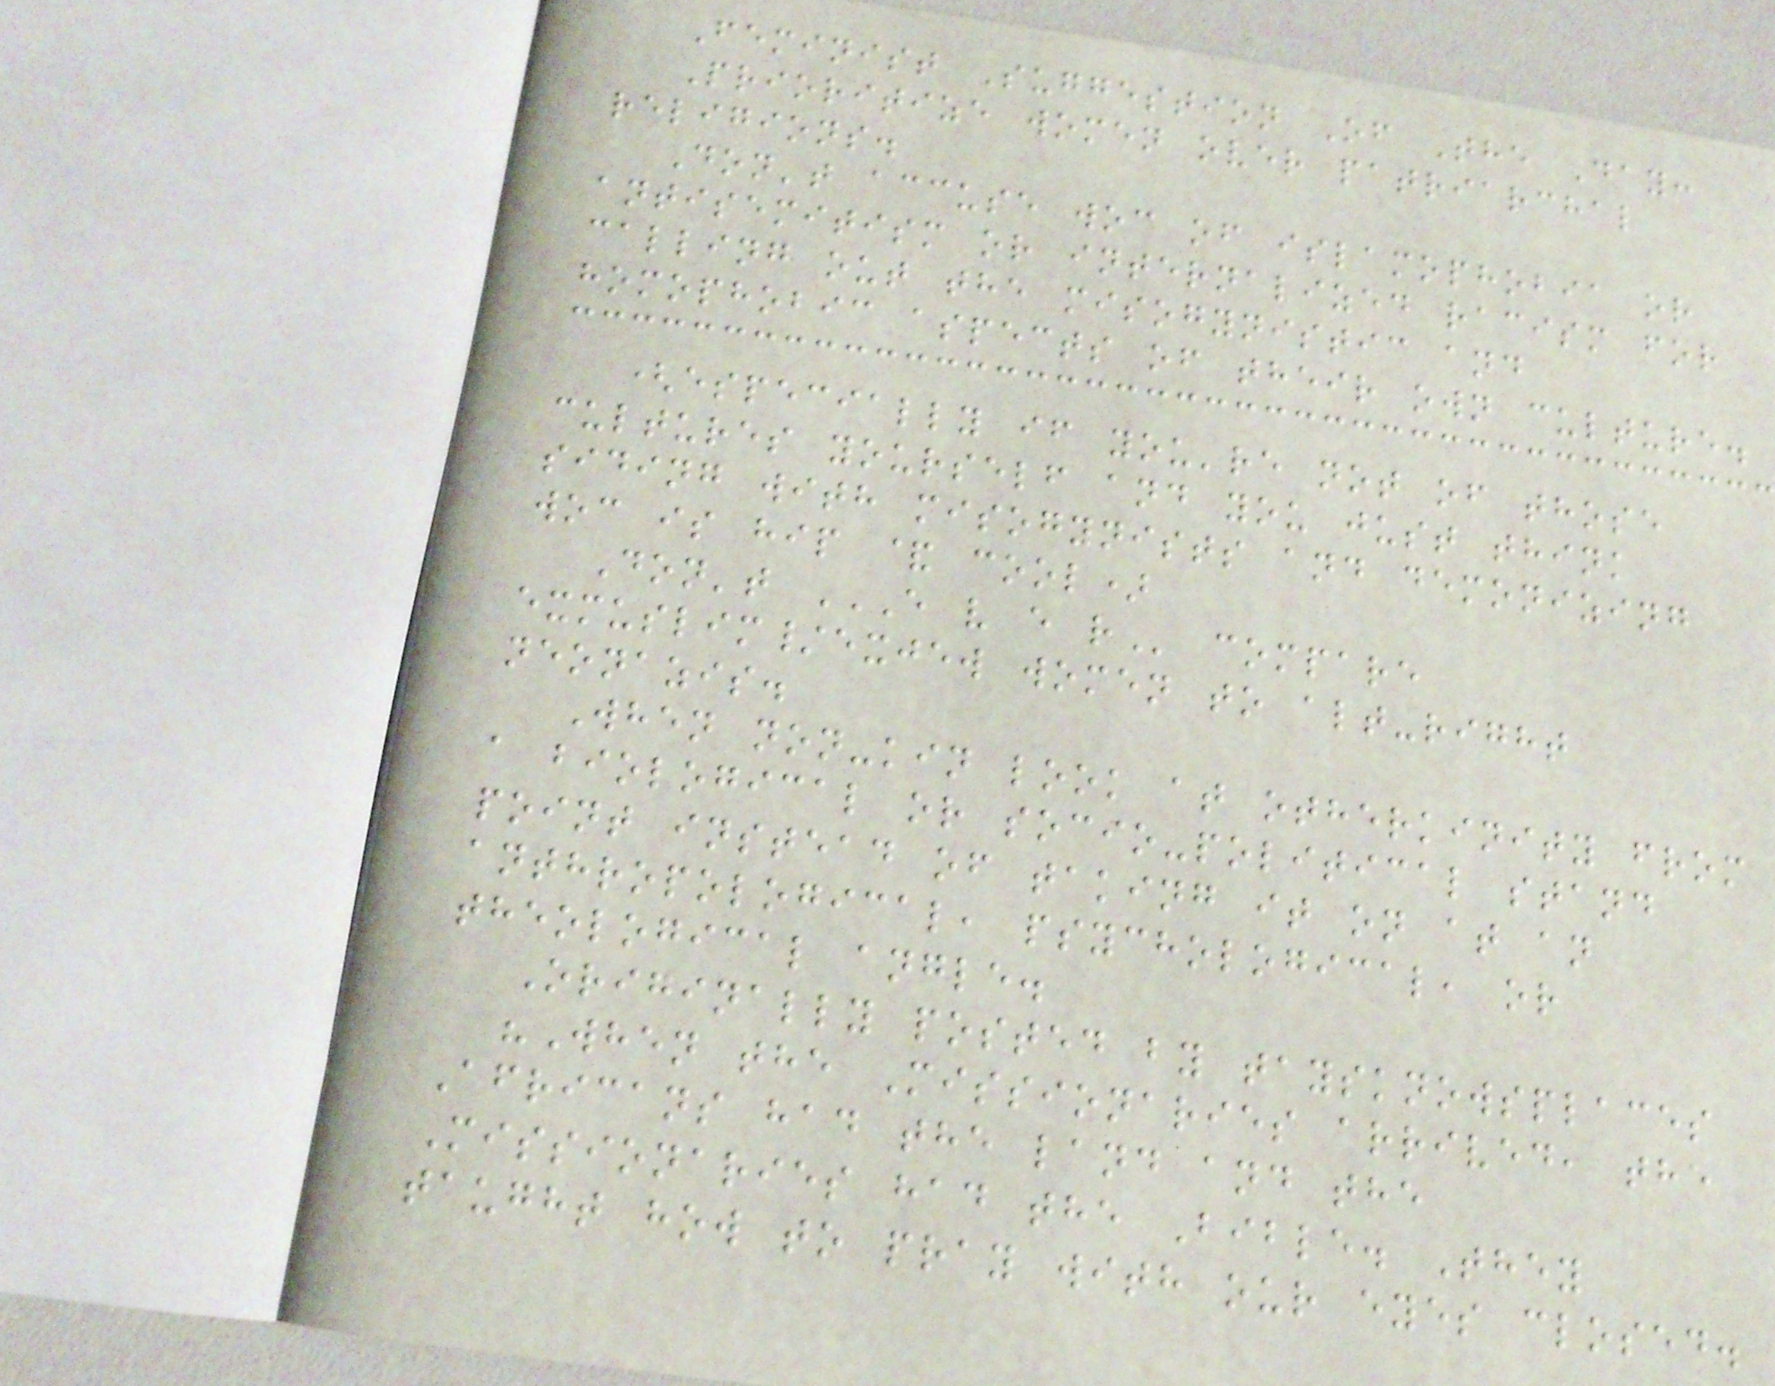Feminist Suggestion Of The Day:
Prioritize women over patriarchal
religions.
Don't accuse woc of islamophobia or
antisemitism or internalized racism for
calling out the misogynistic and
homophobic aspects of their own culture.
(especially if you're not of those
cultures yourself and you just think
siding with misogynists and demonizing
woc is hip & cool)
Don't E V E R compare
exmuslim/exjew women to alt-right
neonazis.
When non-kin look at otherkinity from
a biological or socio-political stand
point instead of taking it on at an
anthropological, psychological, or
theological angle.
Originally posted by taysknowsplaces
"When the Missionaries arrived, the
Africans had the land and the
Missionaries had the Bible. They
taught how to pray with our eyes closed.
